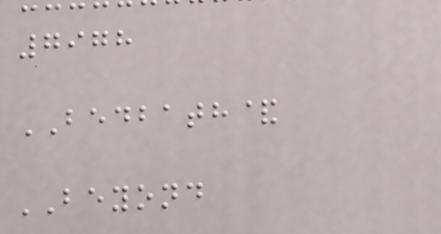7978
BEDBATH&
BEYOND
